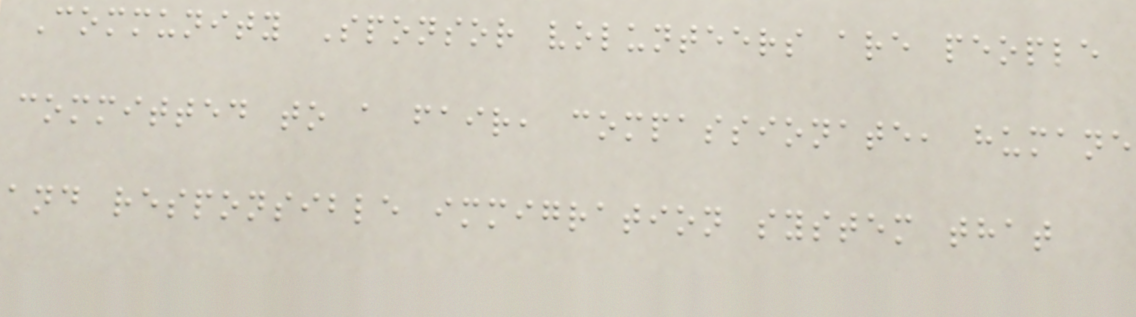Community Sponsor volunteers are people
committed to a fair, compassionate, humane
and responsible immigration system that
